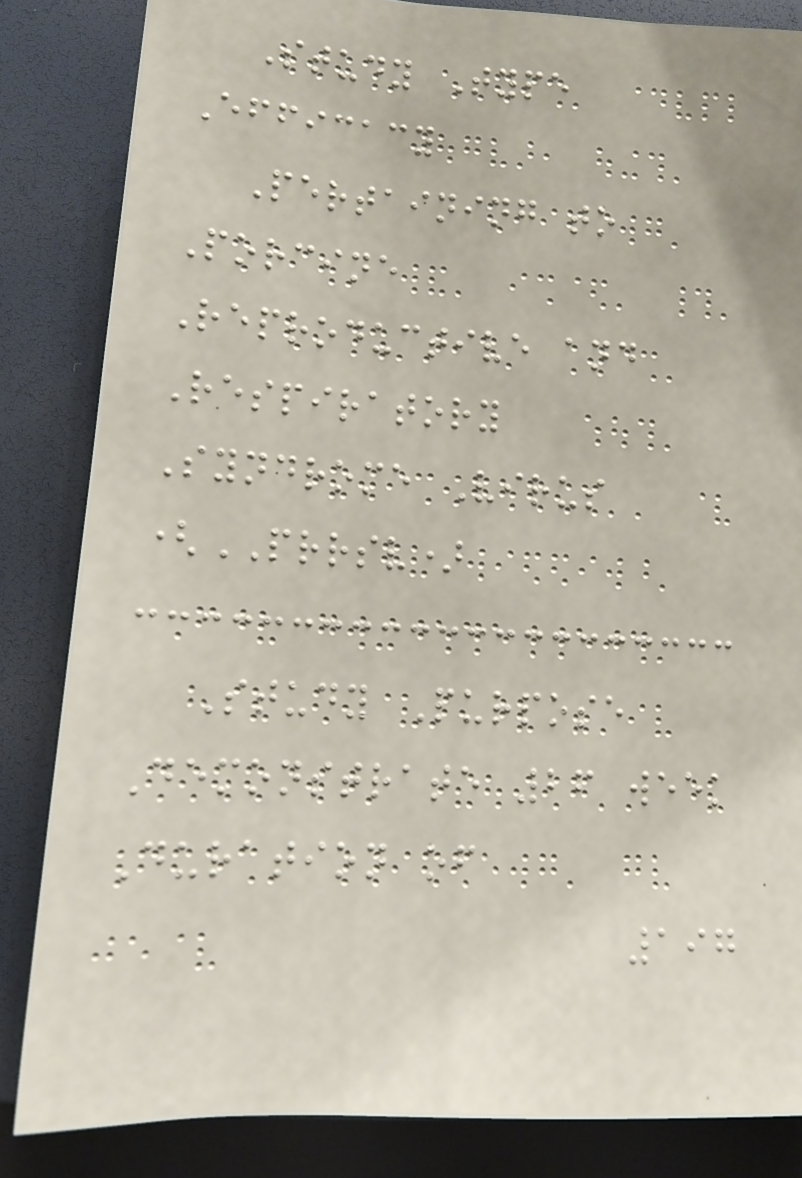Study Type
Efficacy
Pertaining to
Porcine
Reproductive and
Respiratory
Syndrome Virus
(PRRSV)
Study Purpose
Demonstrate 26 week
Duration of
197
